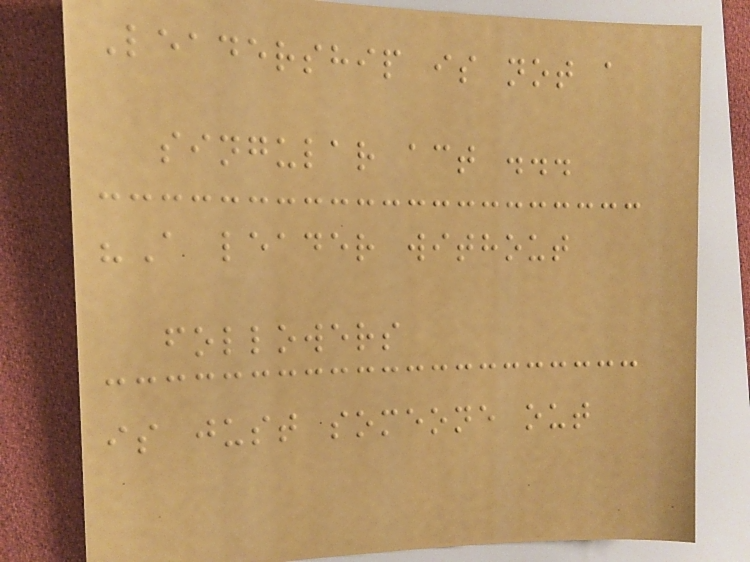Leadership is not a
singular act ...
"A leader without
followers
is just someone out
